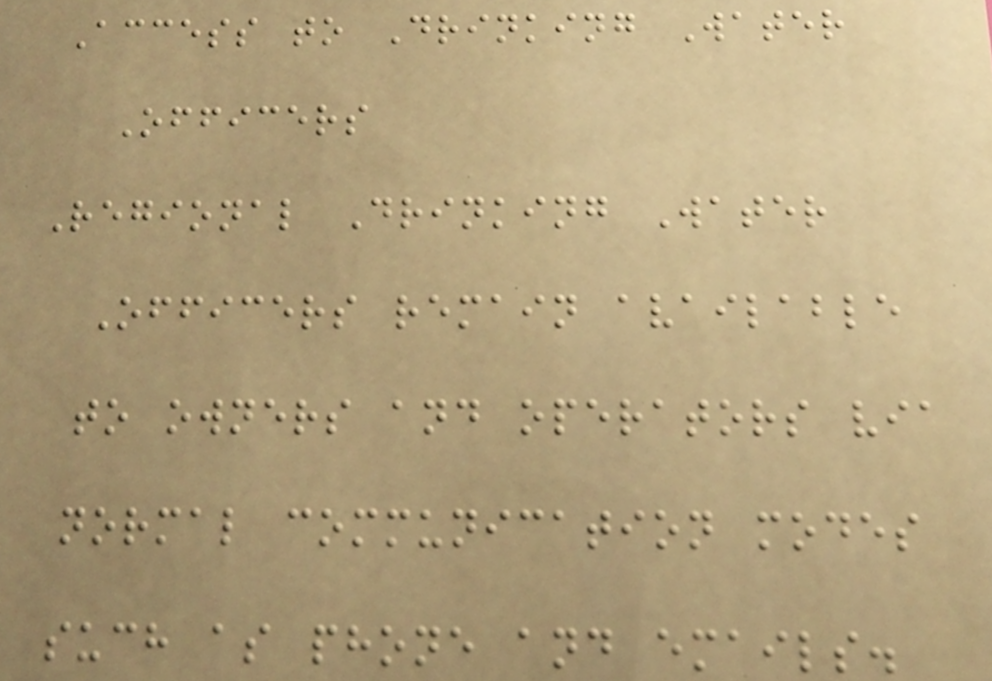Access to Drinking Water
Officers
Regional Drinking Water
Officers remain available
to owners and operators via
normal communication modes
such as phone and emails.
